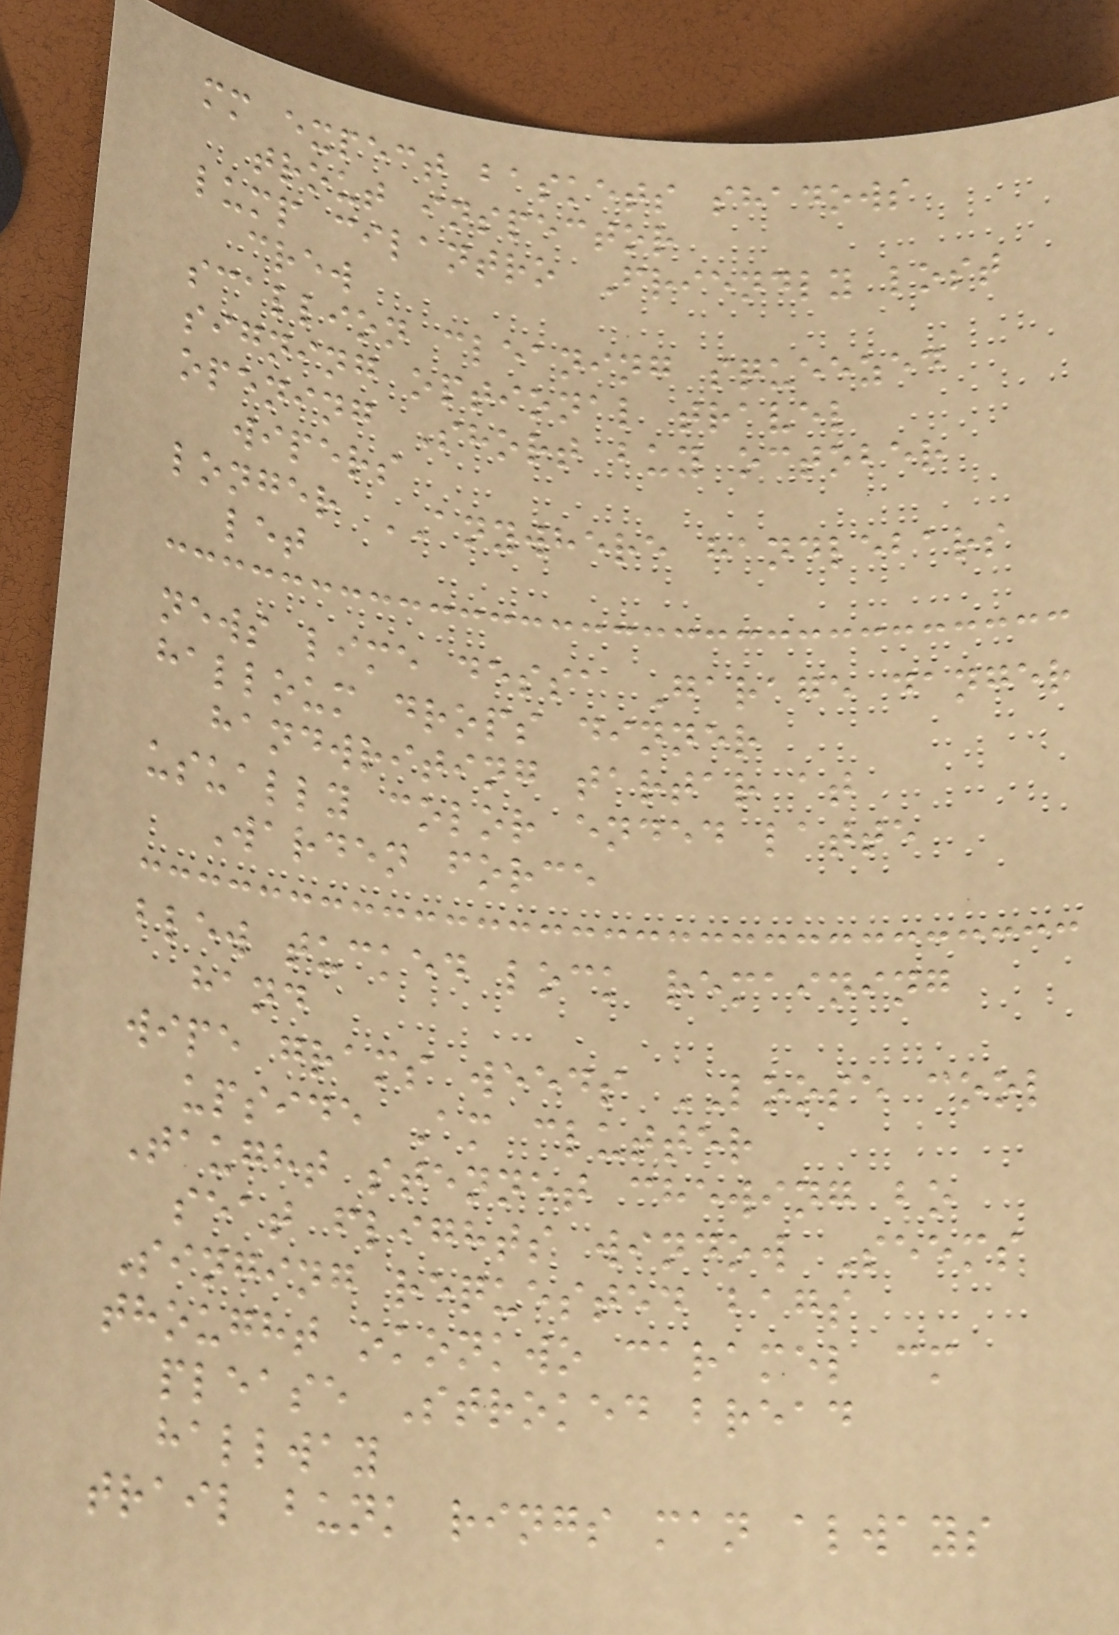mm expect baskets shadows
trout inspector
lump cilantro Friendly lost
crew
scallion cleaning squeezed
signing optional travel
opening Short buy october
wipers
longer ANYWHERE handlebars
let
news lime dessa Garage danger
halloum drops dinner
handwriting tartar at
usually color ended latte
Warden force
blew tucked lock remaining
hand
wipe grams weeds LOOSE cool
upside Am clutter
Taught stennet chewing bo
seat flights window Seems
Singing requested bags
thought okonkwo caramel cm
please Stroked bread
hallway
trail bunk rings man always
